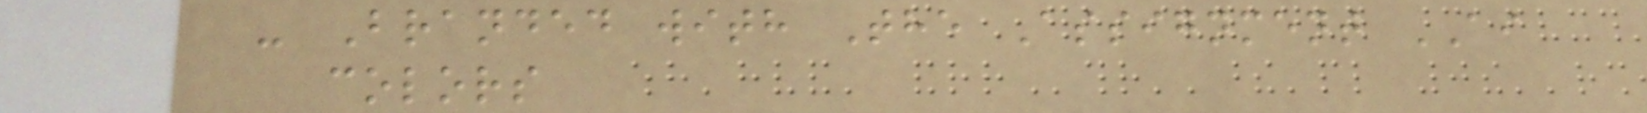- Branded with The Assignment AI
colors
